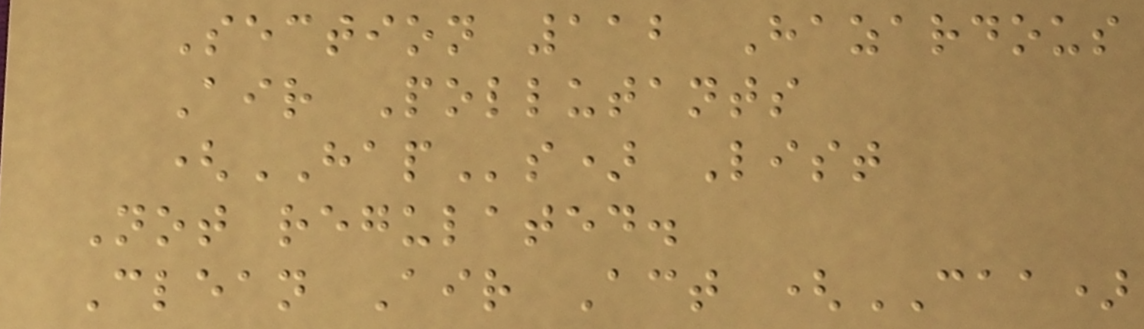Section 112 Hazardous
Air Pollutants
(HAPs) List
Not regulated.
Clean Air Act (CAA)
